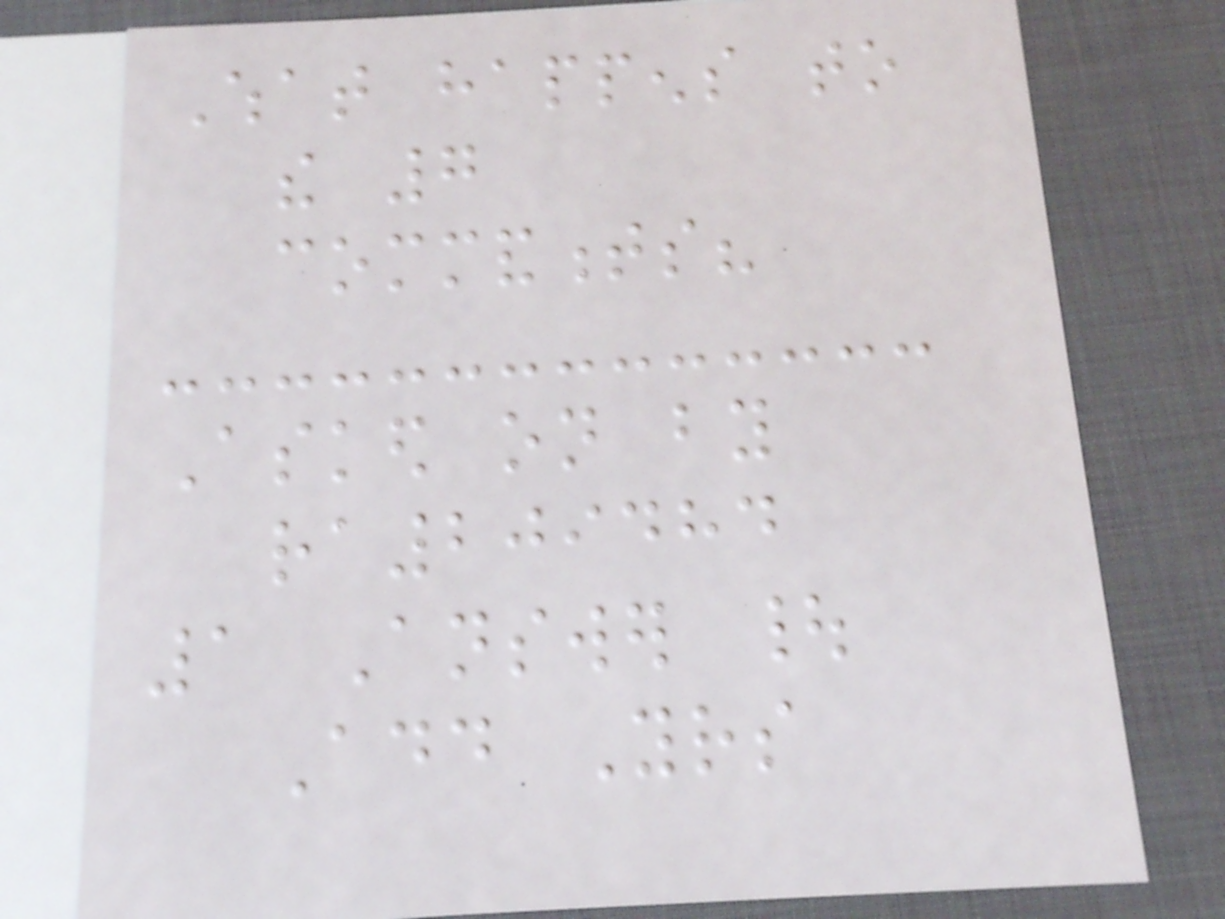What happens to
the 7
commandments?
Asked on by
ra209484
1 Answer |
Add Yours
